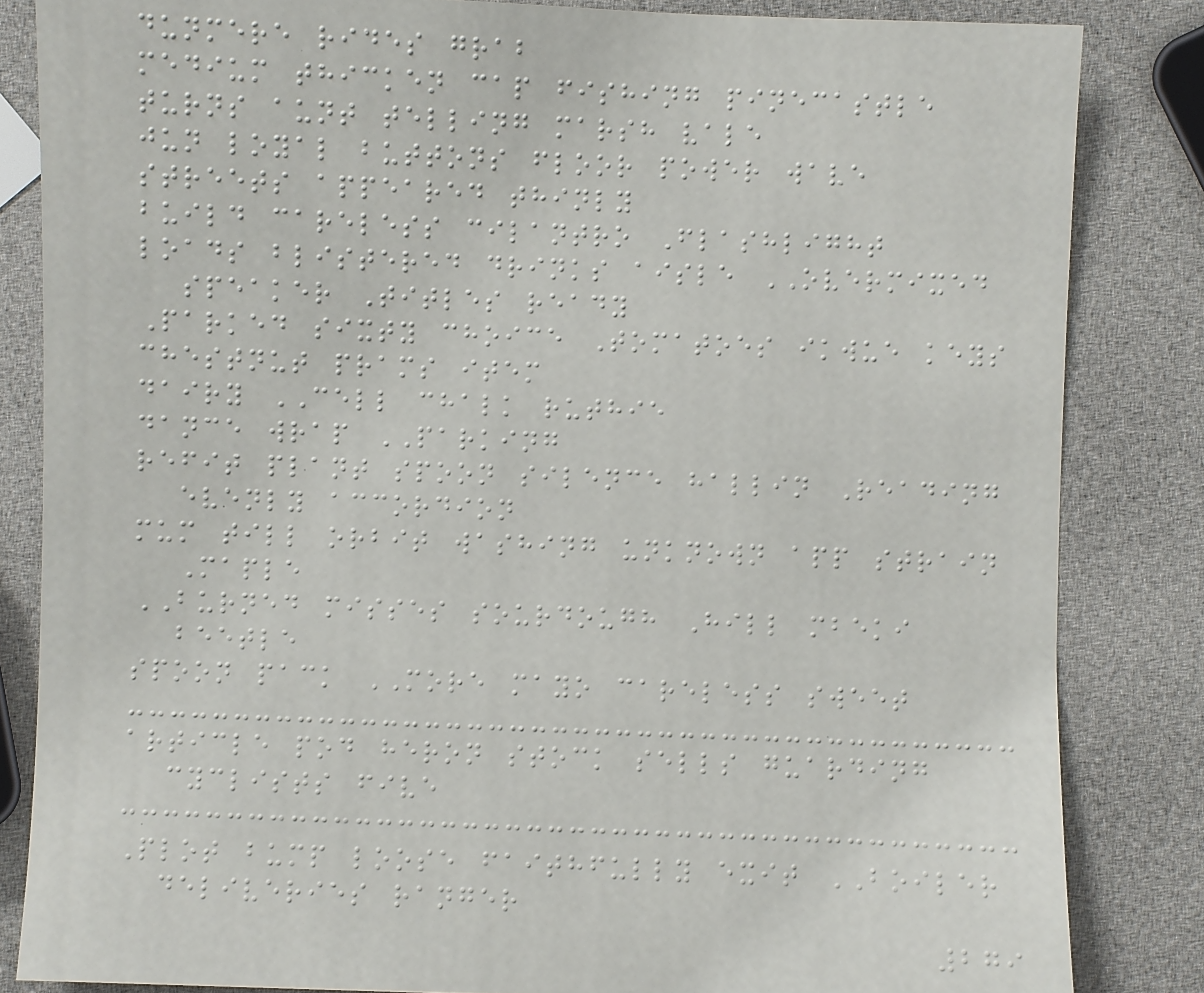dunmere rides grab
medium thicken cap fishing pinecastle
turns aunt telling marsh vale
jun loyal buttons floor power wave
streets appeared thinly
build careless cilantro Flashlight
loads blistered drinks aisle OVERMIXED
speaker Titles ready
Parked sixty choice Tomatoes ikwue keys
chestnut prams item
dairy CELL chalk ruthie
dance wrap PARKING
refit plant spoon silence hallin Reading
evenly accordion
mum till orbit washing unknown app strain
Maple
BURNED misses sourdough Hill mbeki
beetle
spoon pack MORE mayo careless sweet
article pod heron stock sells guarding
cyclists five
Plot bump loose faithfully exit BOILER
deliveries ranger
279
